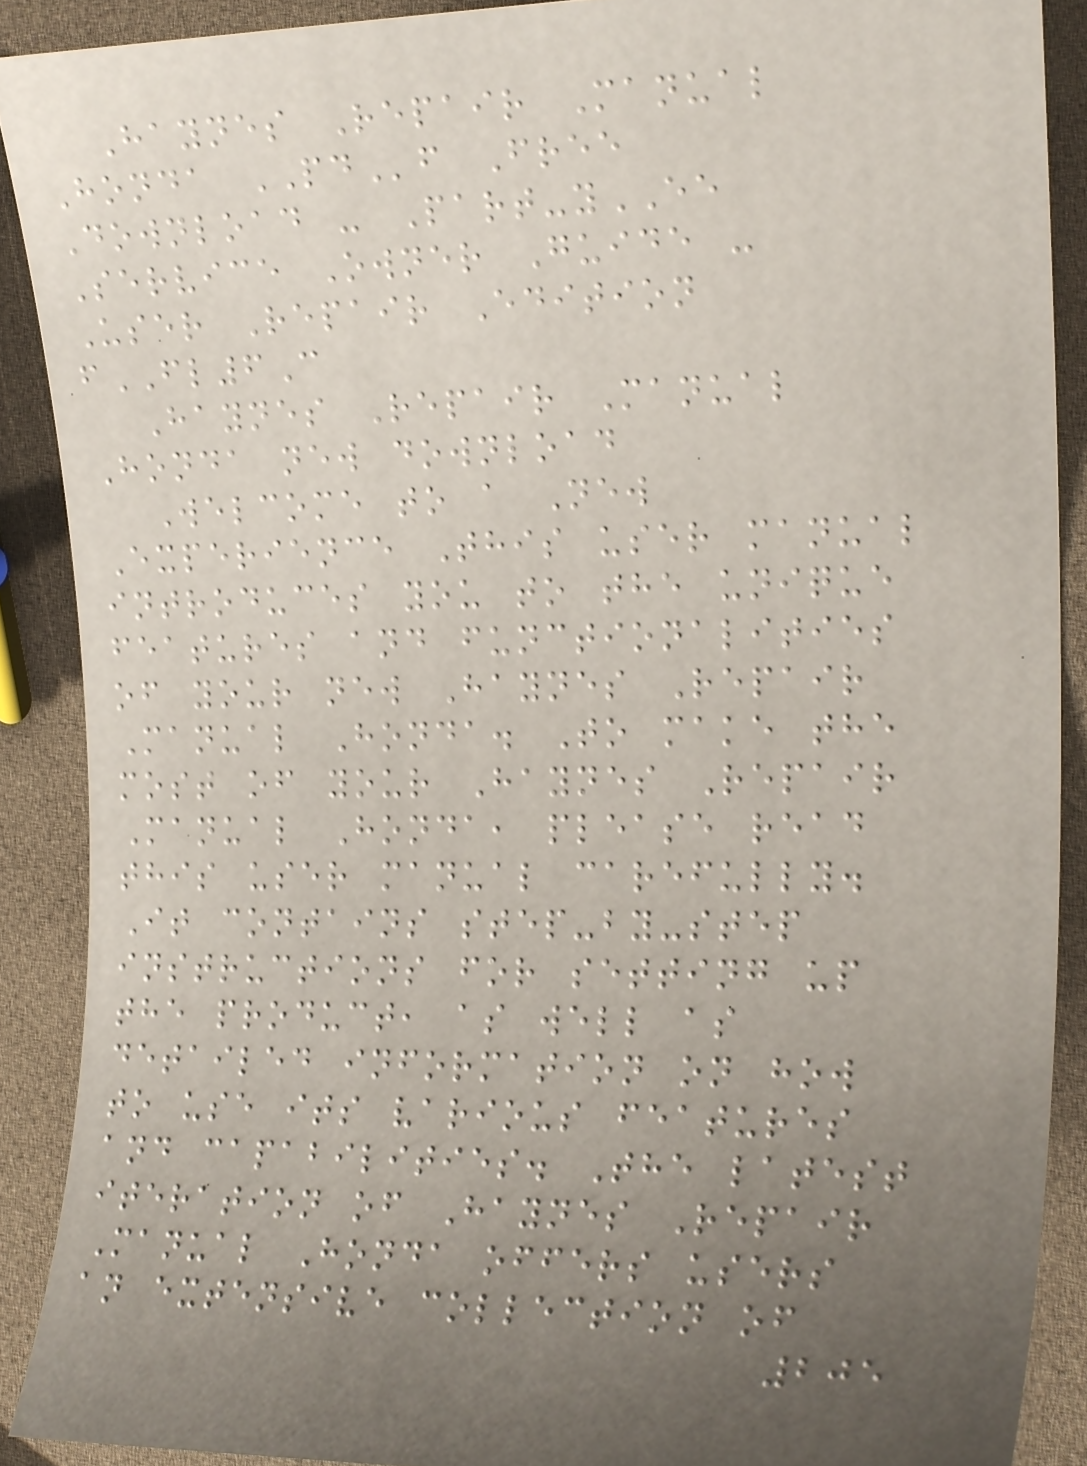Haynes Repair Manual
Honda PDf Free
Download - Part-yEE
Service Owner Guide -
User Repair Edition
fFL6C
Haynes Repair Manual
Honda new download
Welcome to a New
Experience This user manual
introduces you to the unique
features and functionalities
of your new Haynes Repair
Manual Honda. To make the
most of your Haynes Repair
Manual Honda, please read
this user manual carefully.
It contains step-by-step
instructions for setting up
the product, as well as
detailed information on how
to use its various features
and capabilities. The latest
iteration of Haynes Repair
Manual Honda offers users
an extensive collection of
205
